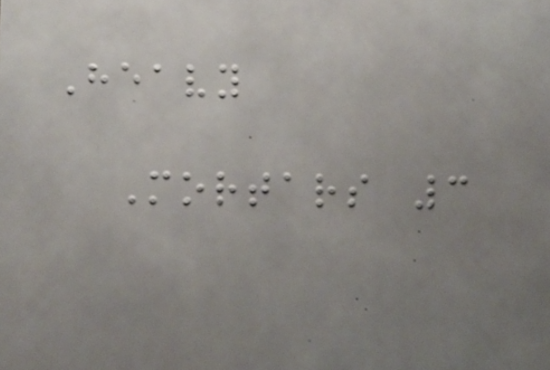Heavy
Mortars 3
